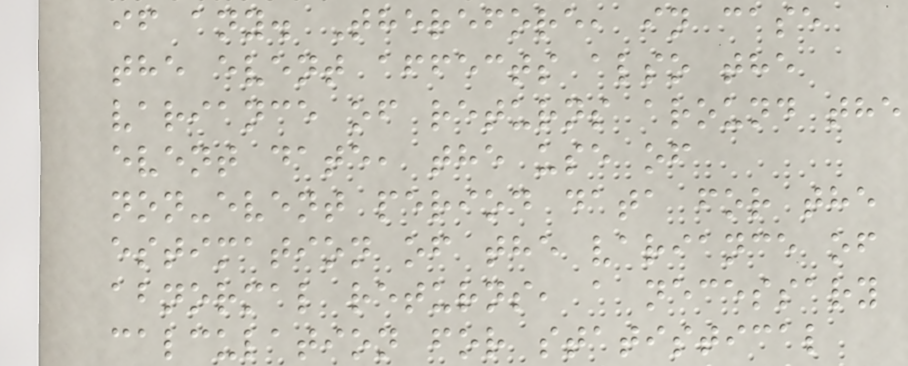if any. Therefore, in case
the event affects also the
variance of returns around the
event date, the use of
non-event period data for the
estimation of the variance of
abnormal returns, a necessary
calculation for statistical
